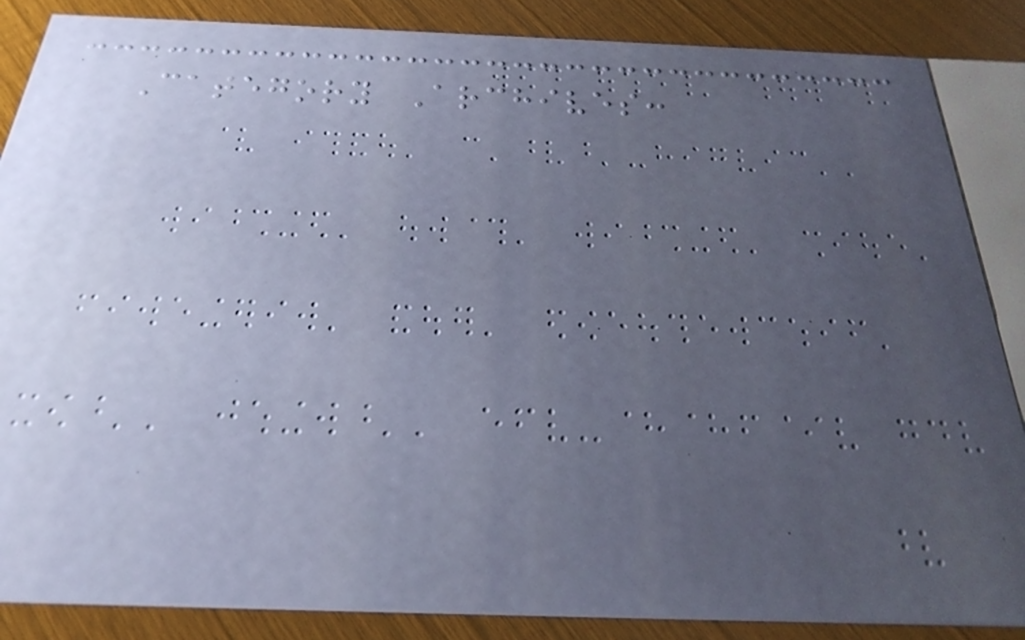Category Archives:
